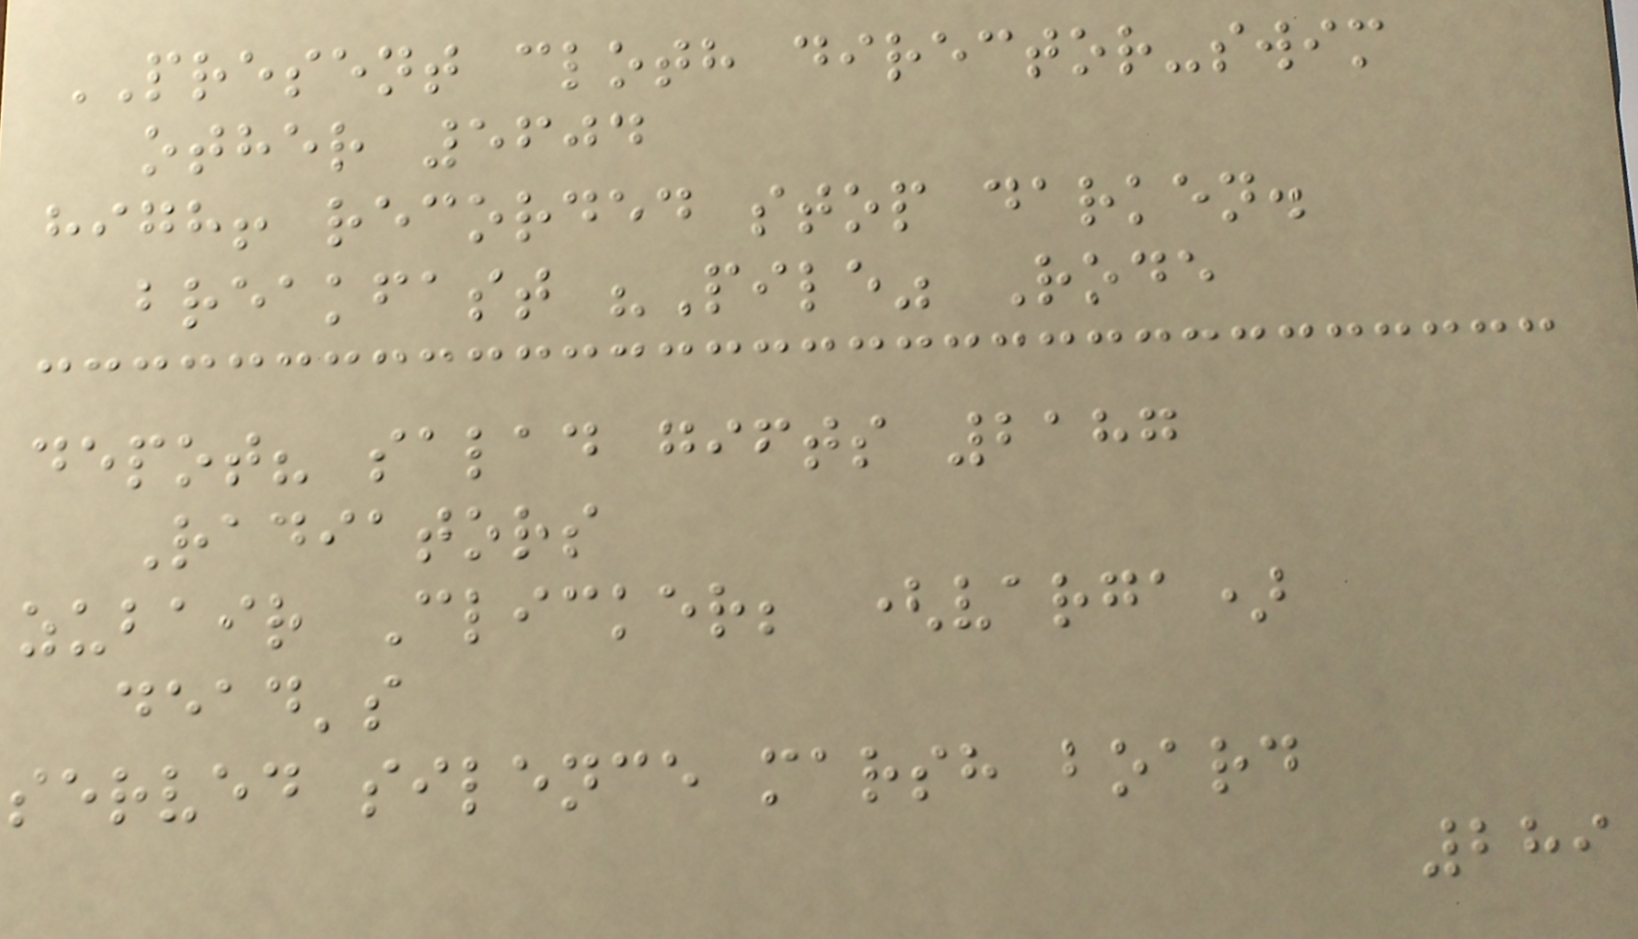PRESENT cloth director-swim
other 5604
high! recorded stop darken.
breakfast "Pile" Rode
depot? salad gifts 2187
Radiators
zubair Clicker; (varga)
dead's
served silence marsh board
289
